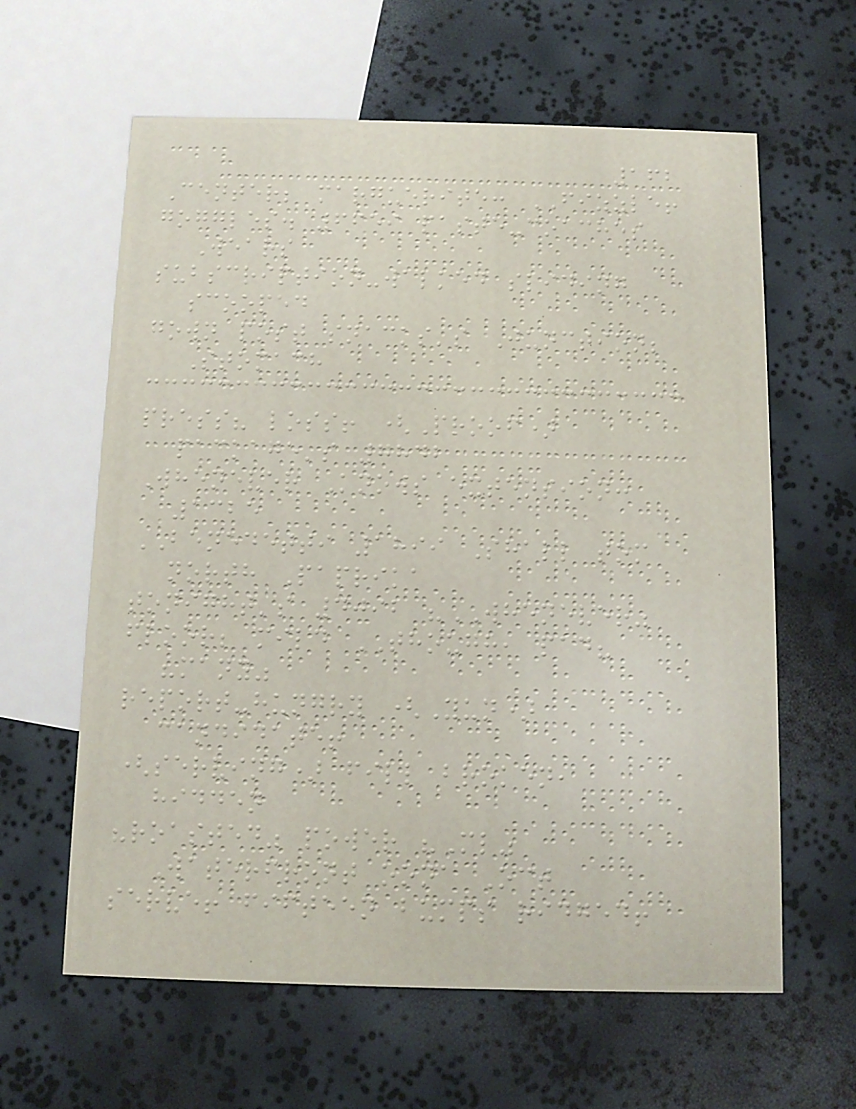162
Center; marguerite: FIZZLE!
goggles. 6659 paste-coaches
Wears
subscription-walked sliding
scooped
gown post snacks's Junction;
Stomach
press? loss! (Proof)
package's 7842
Whenever Knows extension:
1325
BENEDETTI 1899 Shall tom
north Paprika
tonight's 4092 "WHENEVER"
floor; mild THOUGH, pad?
"many"
report-hungry (Yun)
candidate!
(serving) fill broken,
hidden
"roasted" power "Ml"
Waterfront oona Oct
serve! fifteen bumps ridged!
